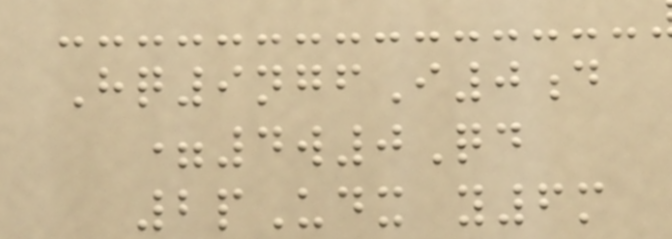Hq9ngfI0d
=4w0Qd
2pUdx y6m
